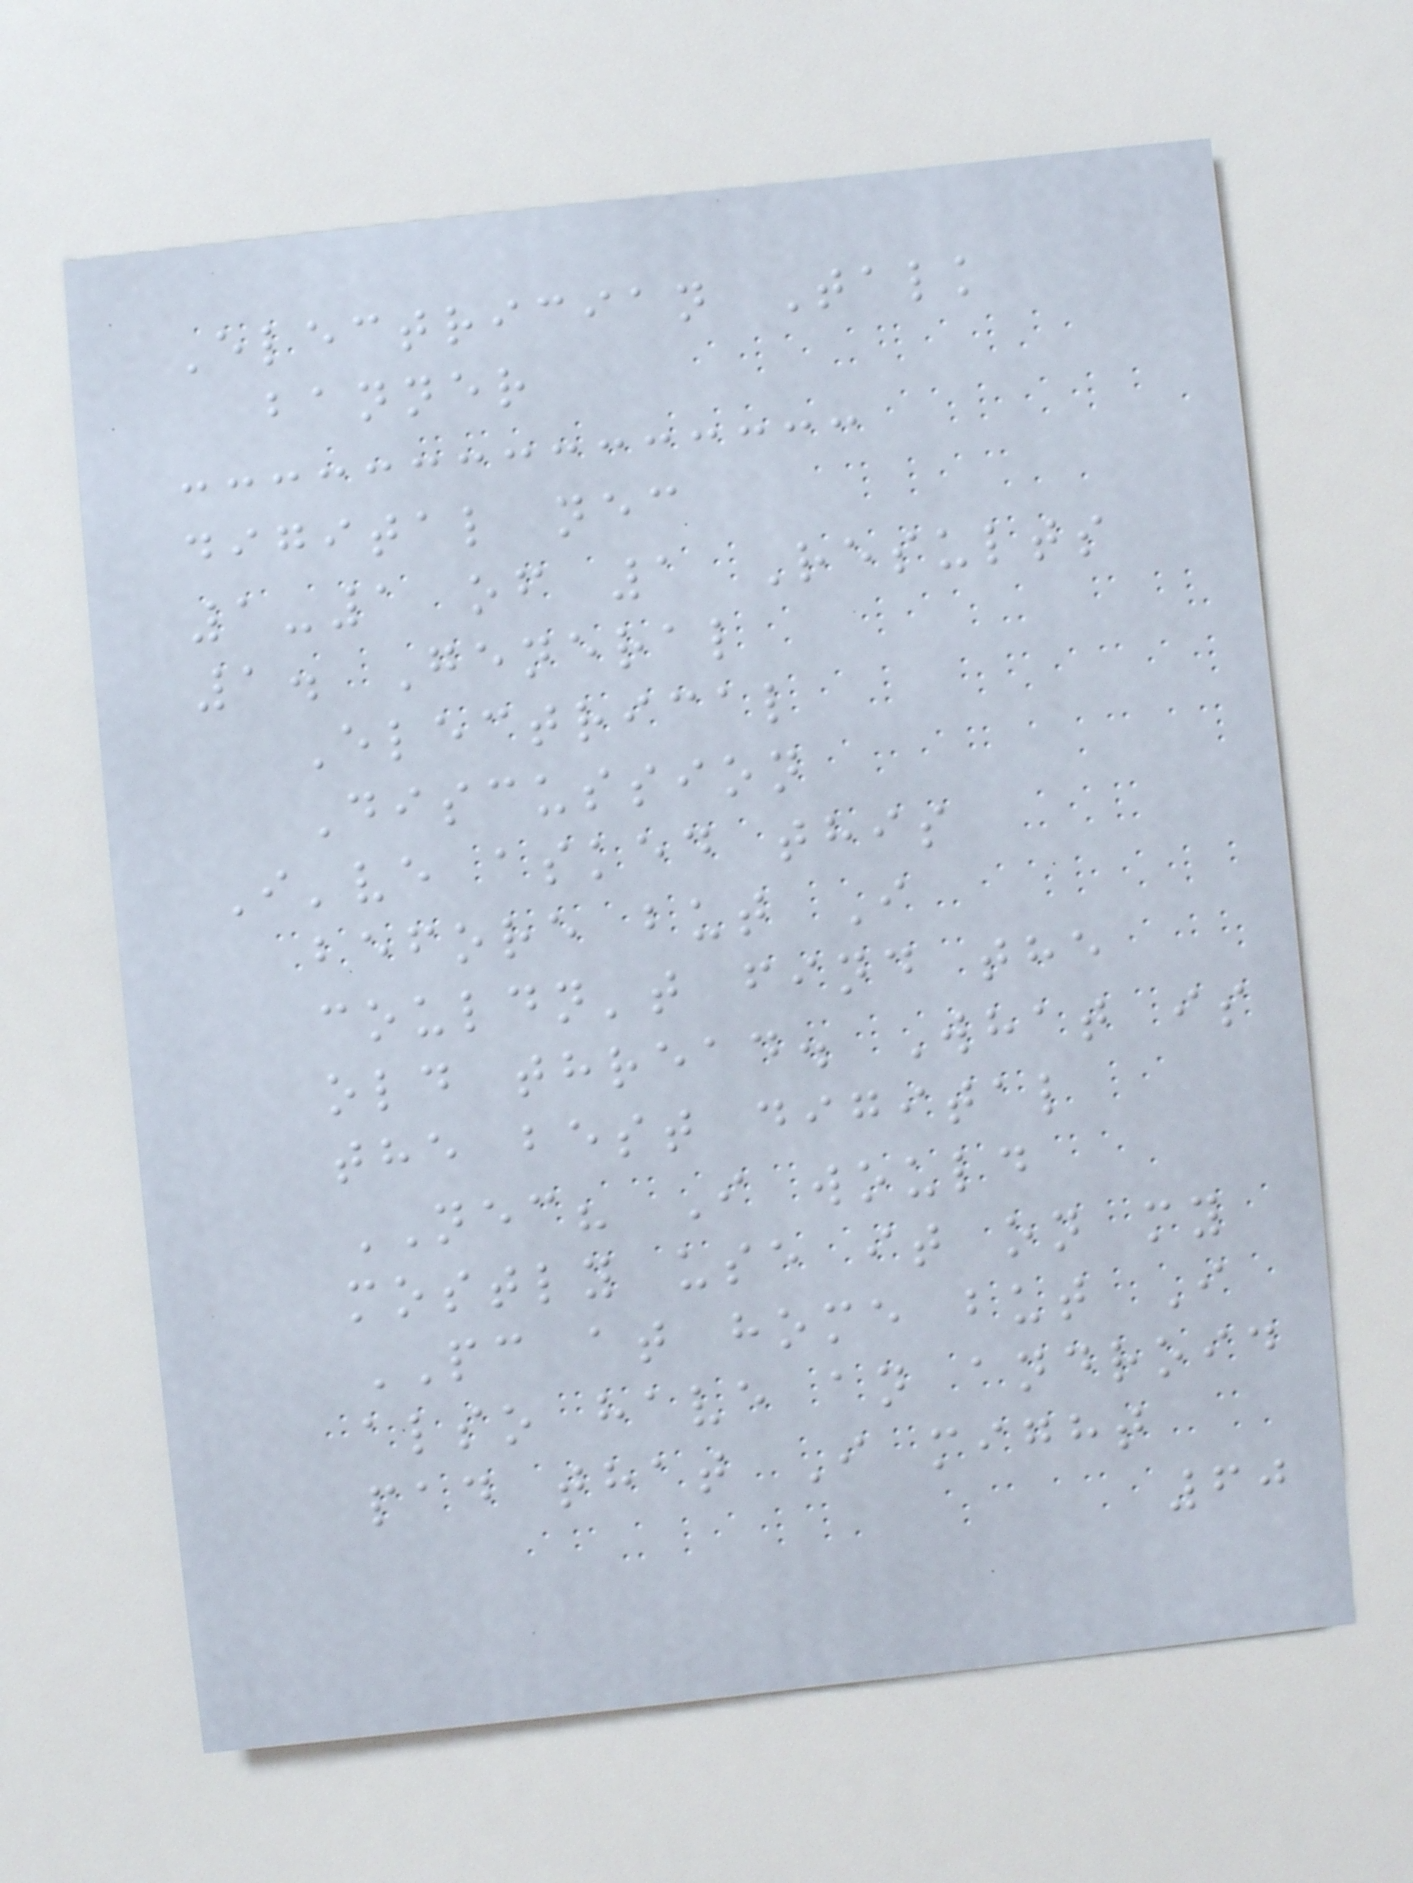Electrician Talk
banner
digital nec
1-1 of 1 Results
1. General
Electrical
Discussion
I've asked this
before but I
couldn't find the
old thread. What is
the best digital
NEC? I would
mostly use it on my
PC at home but I
also have an android
pad that I might
60
